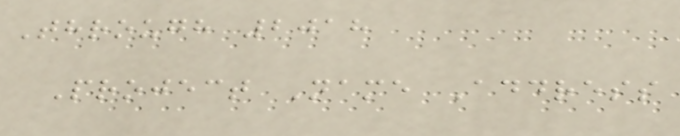Through 2018
Project Name Address
